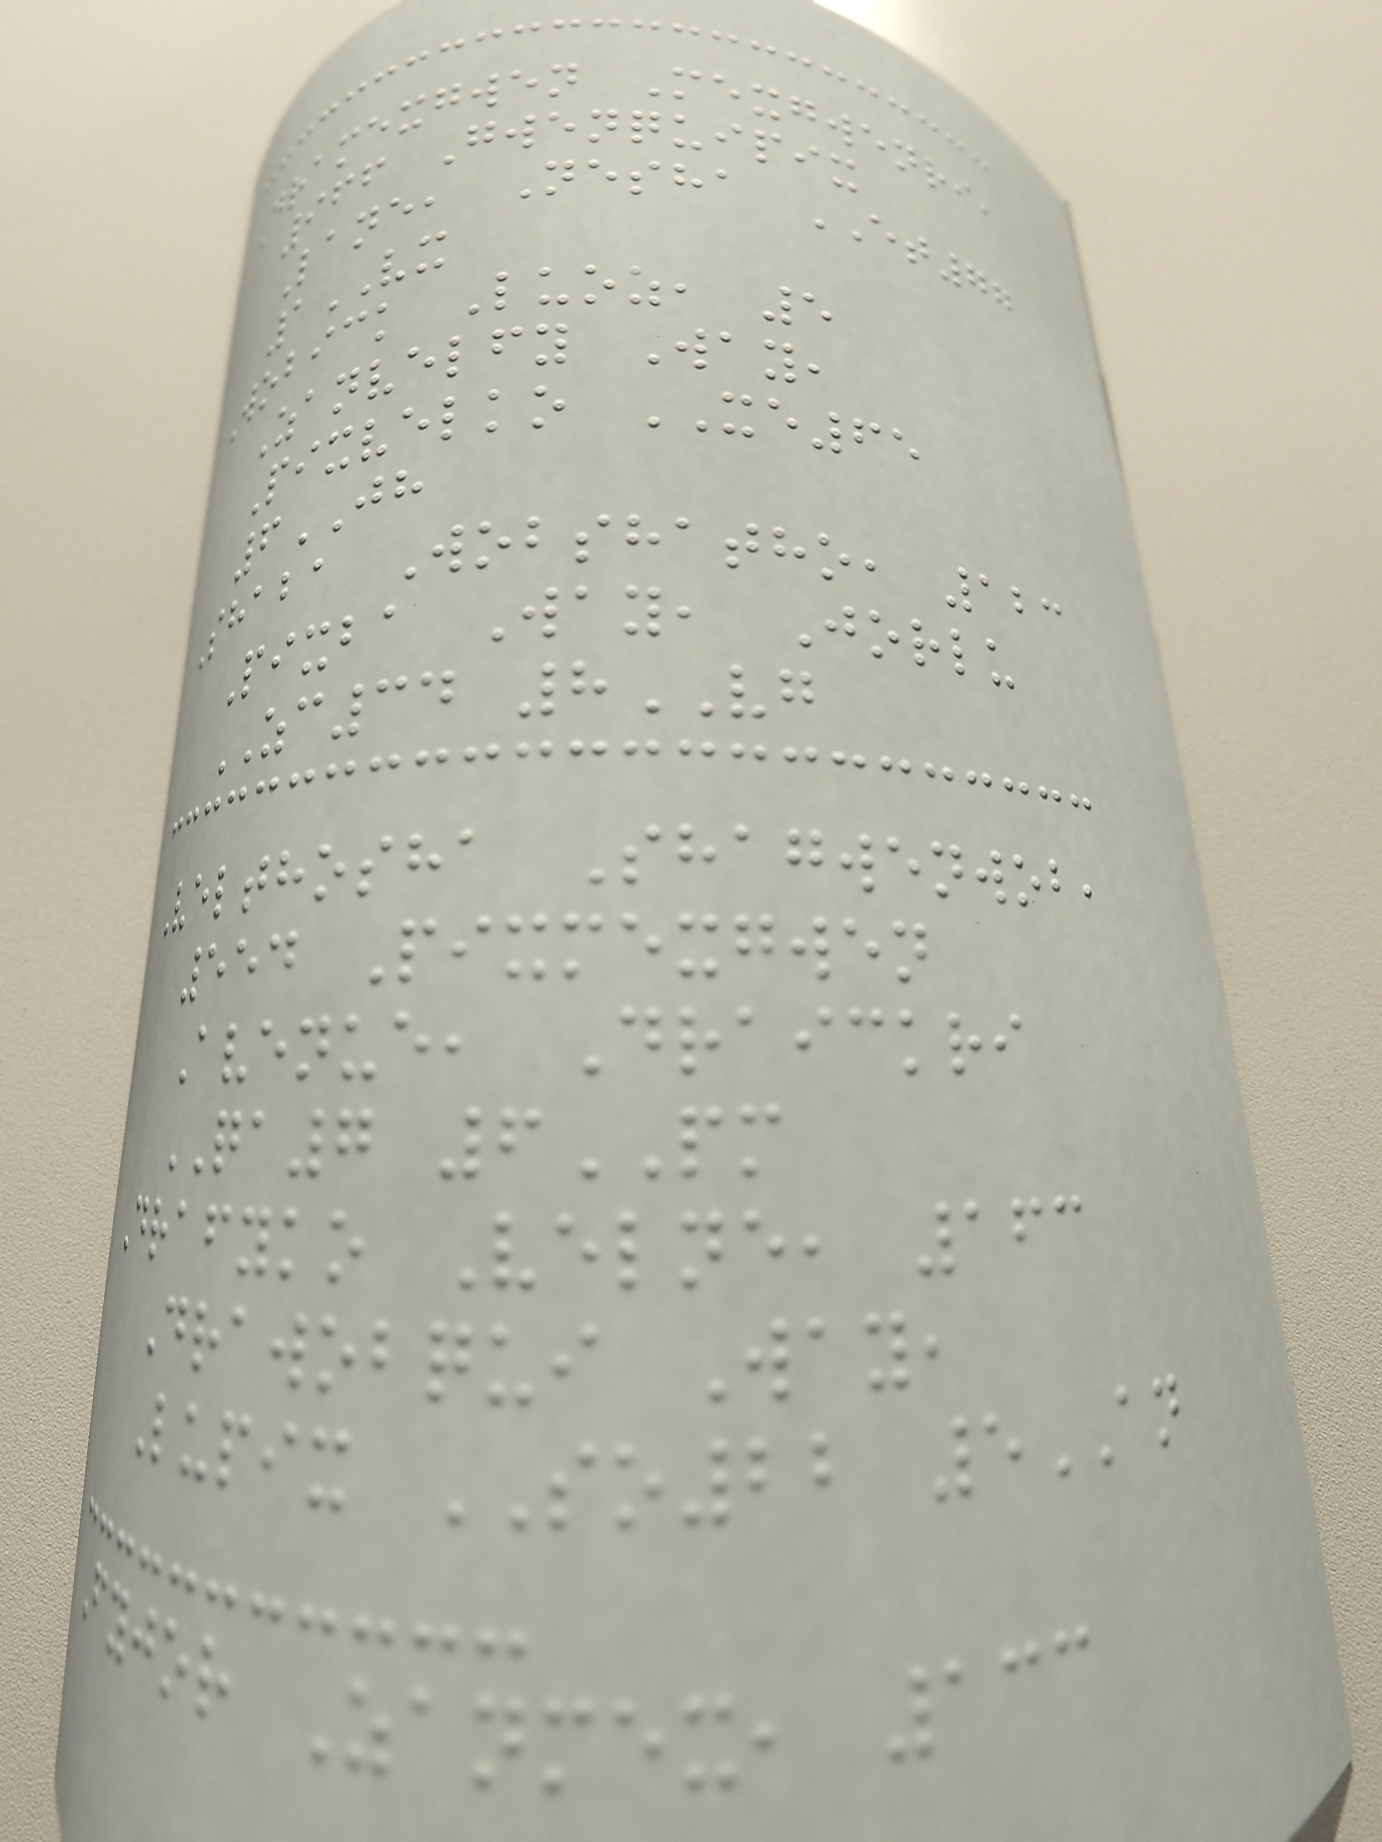Dramexgwen Mexgwenri,
966 Gwenquipix
Lane, Nesha ET77
1VX
Wobick Luoz, 5
Zanvelfy Way,
Pixvelko XE65
6JH
Shaba Wobshatho, 123
Pixba Way, Jorlu
ZC34 8VG
Velthosha Shagwenwob,
554 Pixmexgwen
Avenue, Draickri
QA7 6PM
Drafyko Velne, 163
Drawobqui Way,
Lupix SO22 5AN
Fyjor Zanmex, 133
